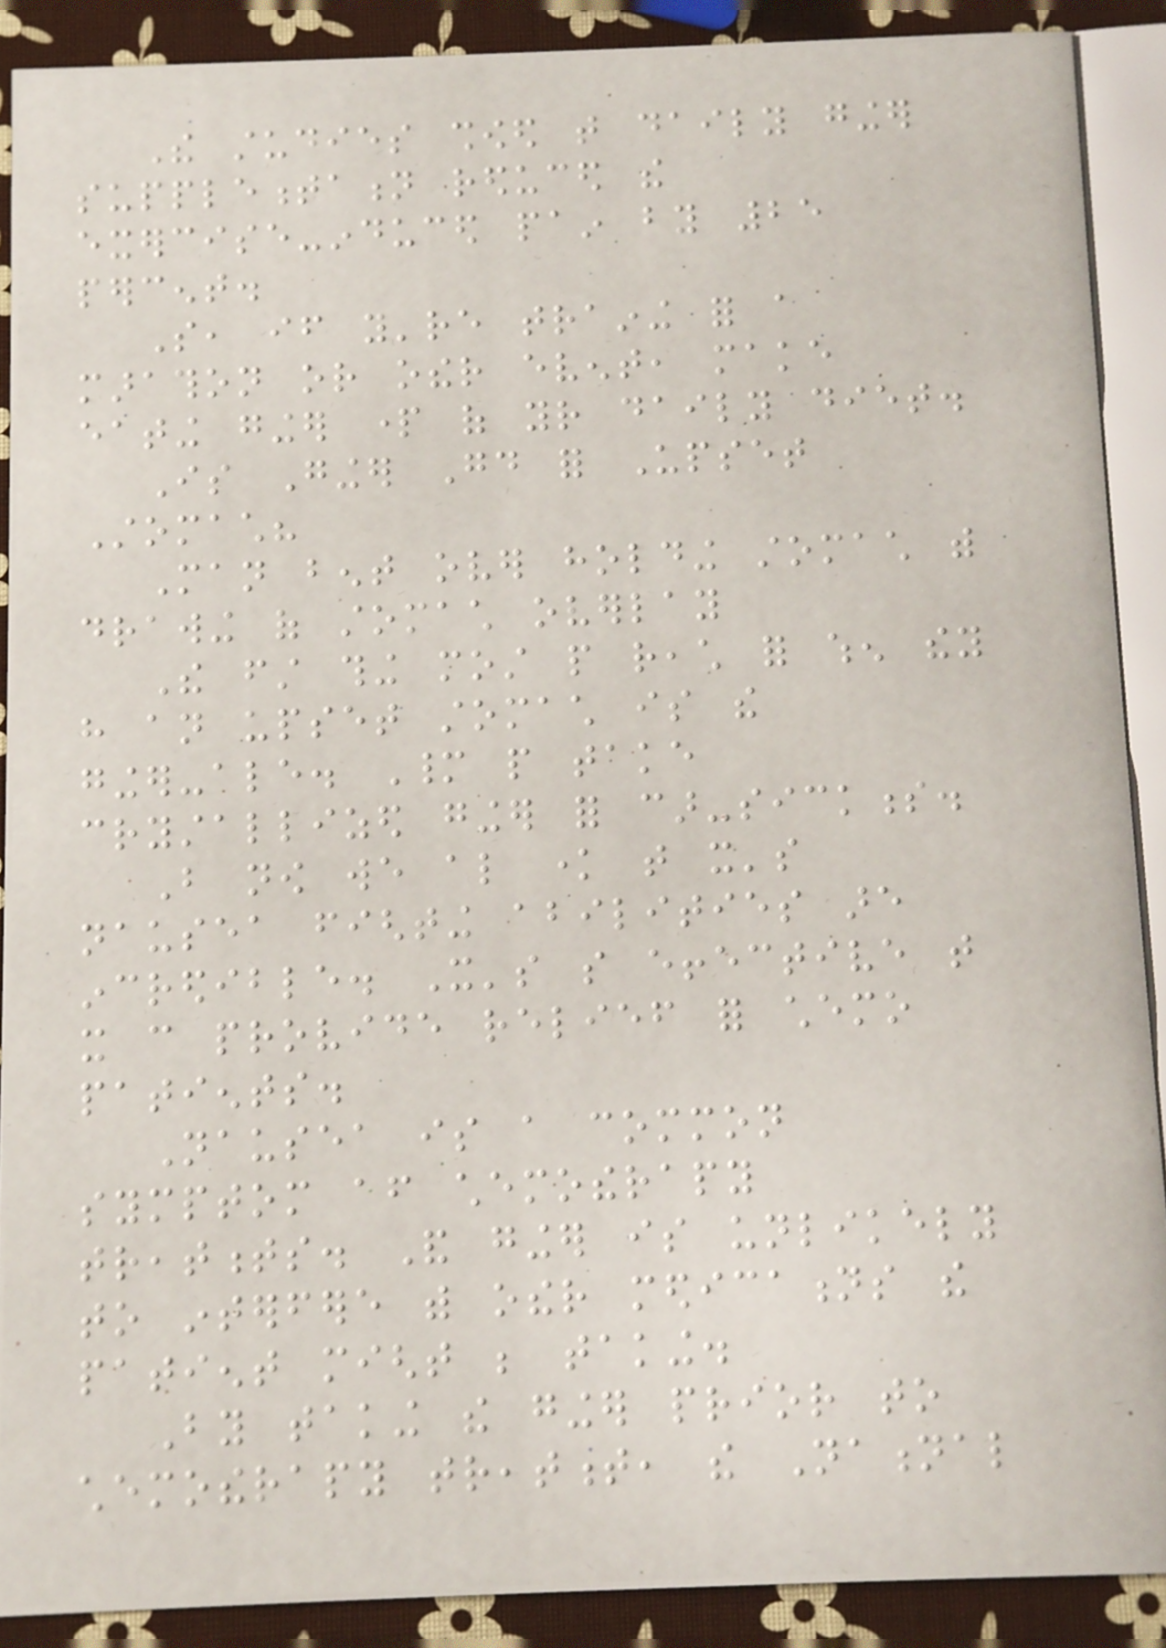The studies showed that daily ginger
supplementation reduced the
exercise-induced pain by 25
percent.
So, if you're training for a
marathon or other event, make
eating ginger part of your daily diet.
Is Ginger Good for Upset
Stomach?
Man bent over holding stomach with
drawing of stomach overlay
The first thing most people reach for when they
have an upset stomach is the
ginger-ale. Many people take
crystallized ginger for car-sickness.
But now we also know that it's
nausea fighting abilities are
incredible. It's so effective that
it can provide relief for chemo
patients.
Nausea is a common
symptom after chemotherapy
treatments. And ginger is unlikely
to interfere with other medications the
patient might be taking.
By taking the ginger prior to
chemotherapy treatment, the National
